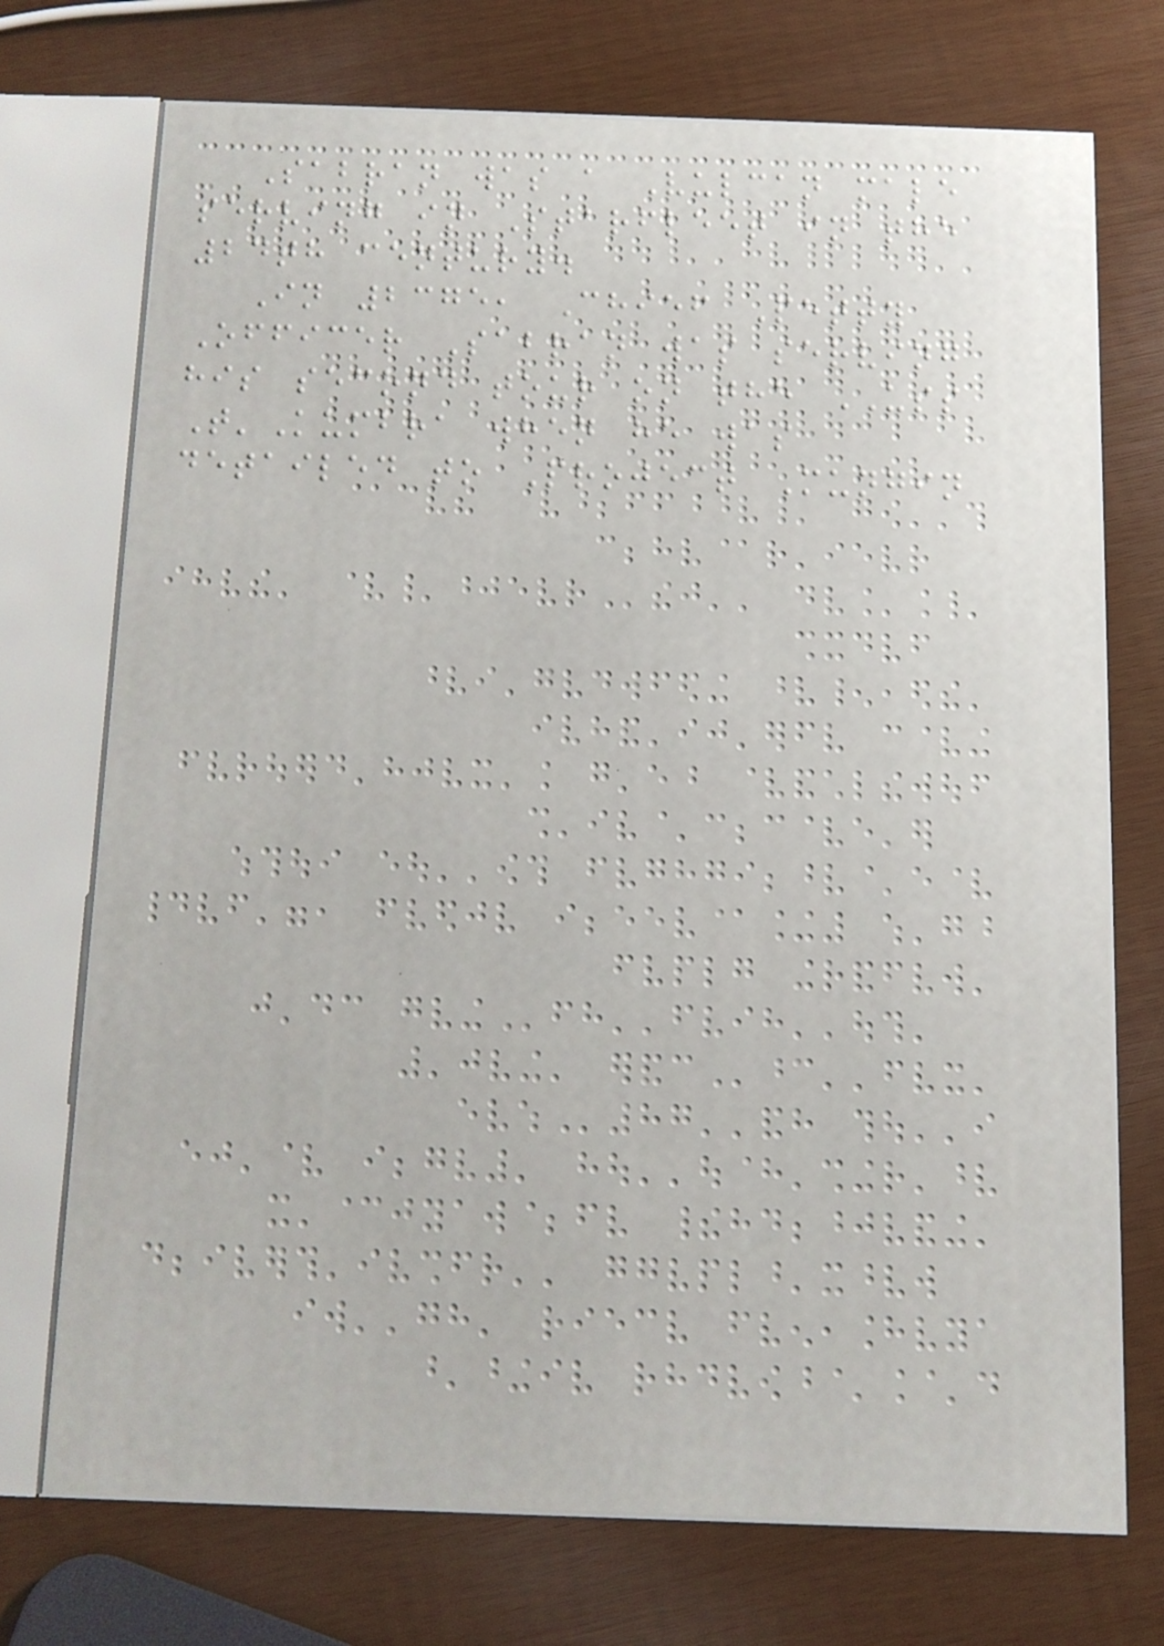Sabran was a Vulcan male
serving in Starfleet in the
24th century.
In 2375, Chief Petty
Officer Sabran was serving
his second tour on the USS
T'Kumbra when he was
detailed to Project Mungin
